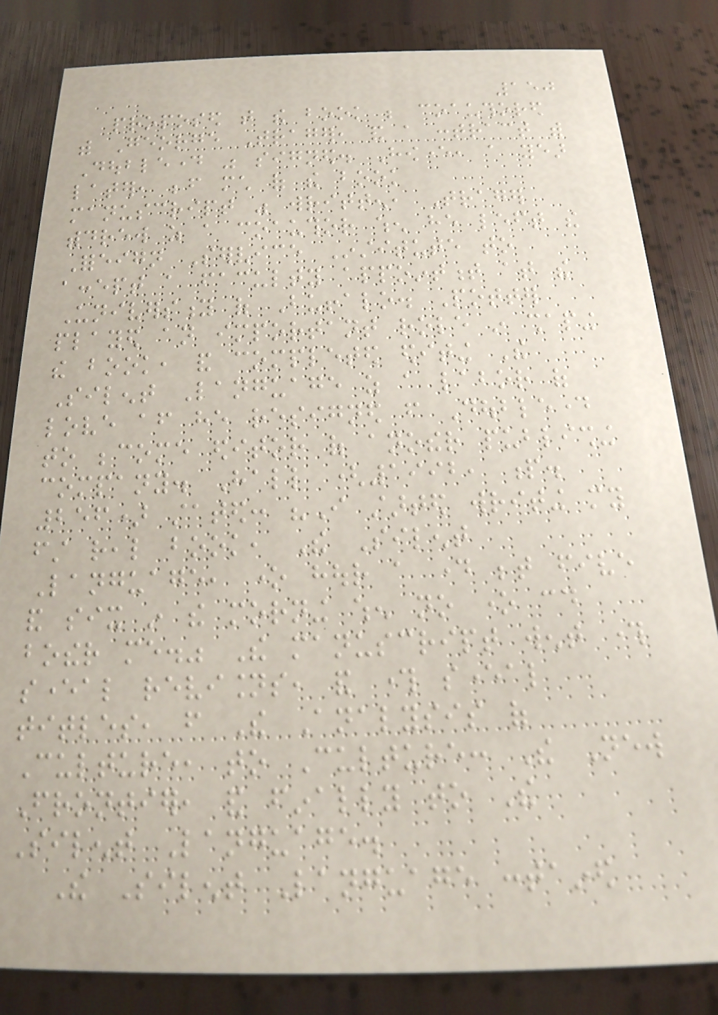150
proposed that the book be coauthored
with George Trager, and a contract with
Doubleday was signed. However, a year
later, before much of the book
manuscript was written, Trager
withdrew as a coauthor when he left the
Foreign Service Institute to
accept a faculty appointment at the
University of Buffalo. Potter
played an important role in shaping
the book, and completed editing The
Silent Language as a labor of
love after he resigned from Doubleday
to become editor of another publishing
company. Hall (1992, p.
256) stated: "I started writing my
first real book, The Silent
Language, one hour a day between five
and six in the morning when no one could
bother me." The manuscript went through
several revisions, and through several
titles, from The Analysis of
Culture, to Culture: The New
Frontier, and finally to The
Silent Language.
The Silent Language contained
